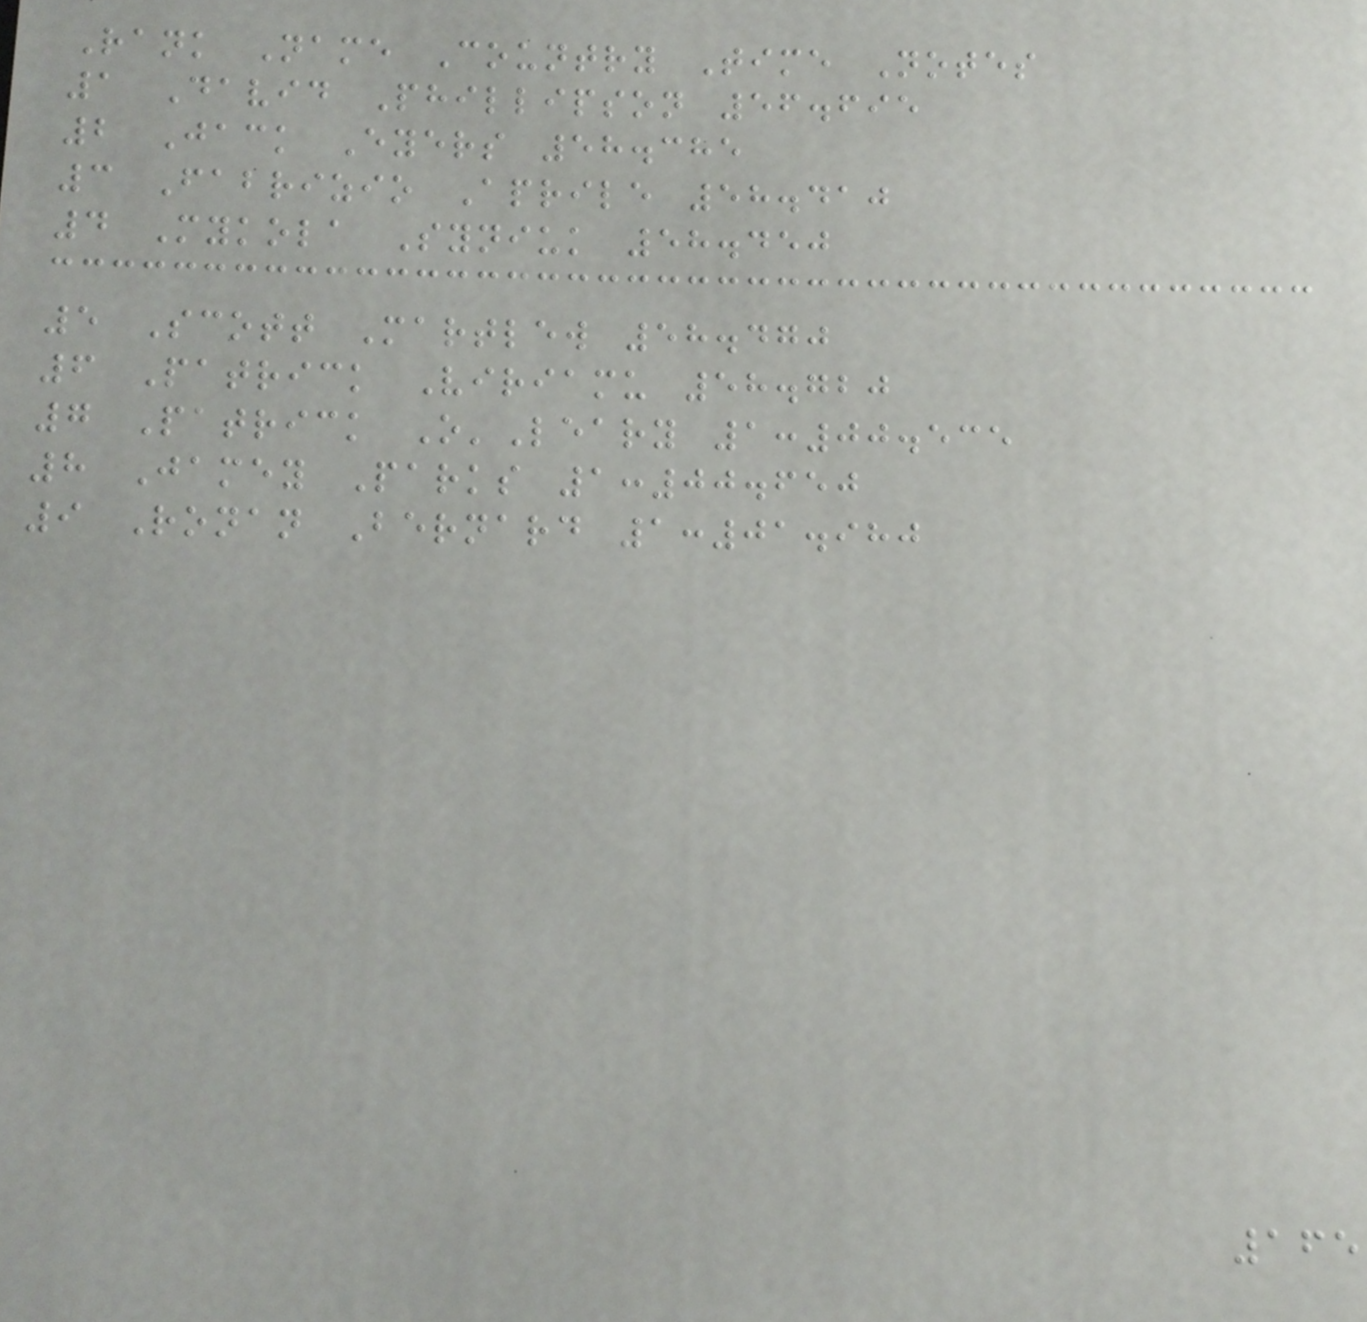Rank Name Country Time Notes
1 David Phillipson 56.695
2 Jack Eyers 58.385
3 Fabrizio Aprile 58.410
4 Mykola Syniuk 58.450
5 Scott Martlew 58.470
6 Patrick Viriamu 58.720
7 Patrick O'Leary 1:00.535
8 Jamey Parks 1:00.650
9 Ronan Bernard 1:01.980
165
